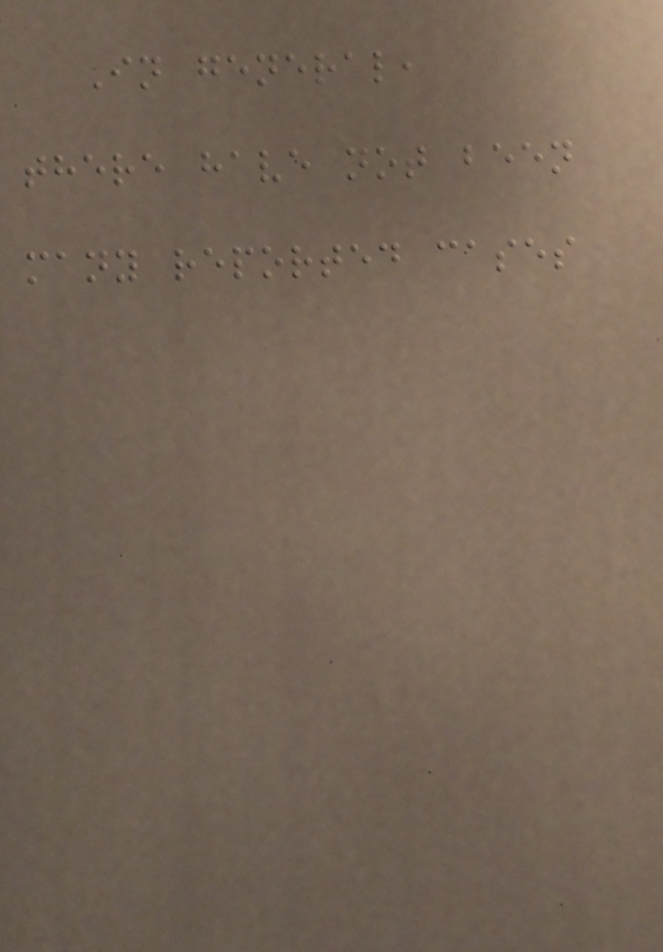In general,
there have not been
many reported cases
